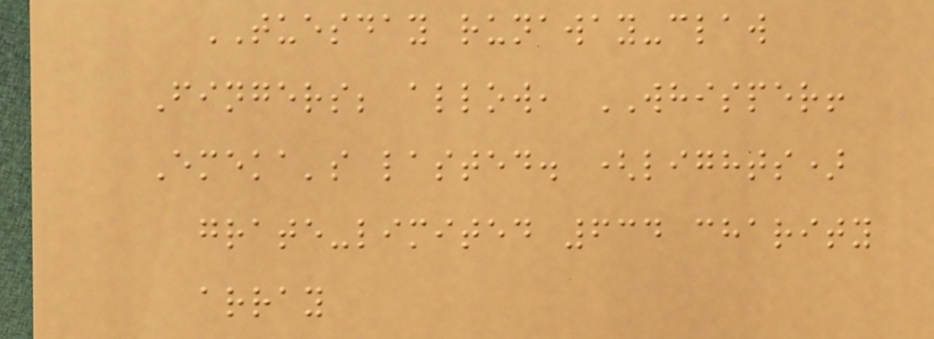TUESDAY runaway-claw
Fingers; allow, WHISPER!
Emeka's lasted. (lights)
grate-limited 634 charity
array
